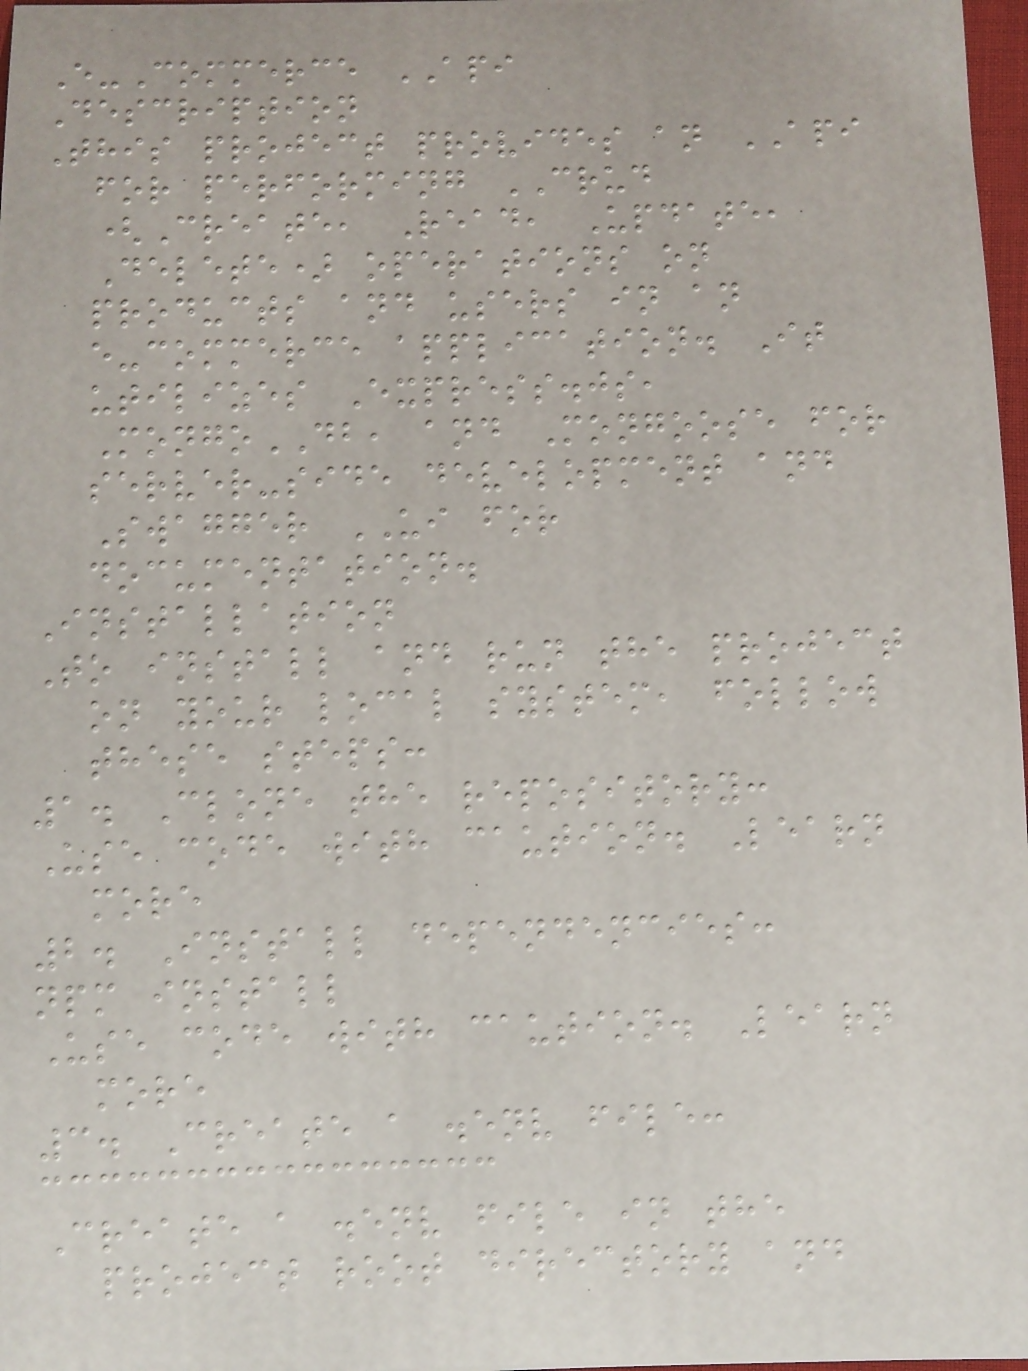E-Commerce API
Description
This project provides an API
for performing CRUD
(Create, Read, Update,
Delete) operations on
products and users in an
e-commerce application. It
utilizes Express.js,
MongoDB, and Mongoose for
server-side development and
Swagger UI for
documentation.
Installation
To install and run the project
on your local system, follow
these steps:
1. Clone the repository:
Use code with caution. Learn
more
2. Install dependencies:
npm install
Use code with caution. Learn
more
3. Create a .env file:
Create a .env file in the
project root directory and
